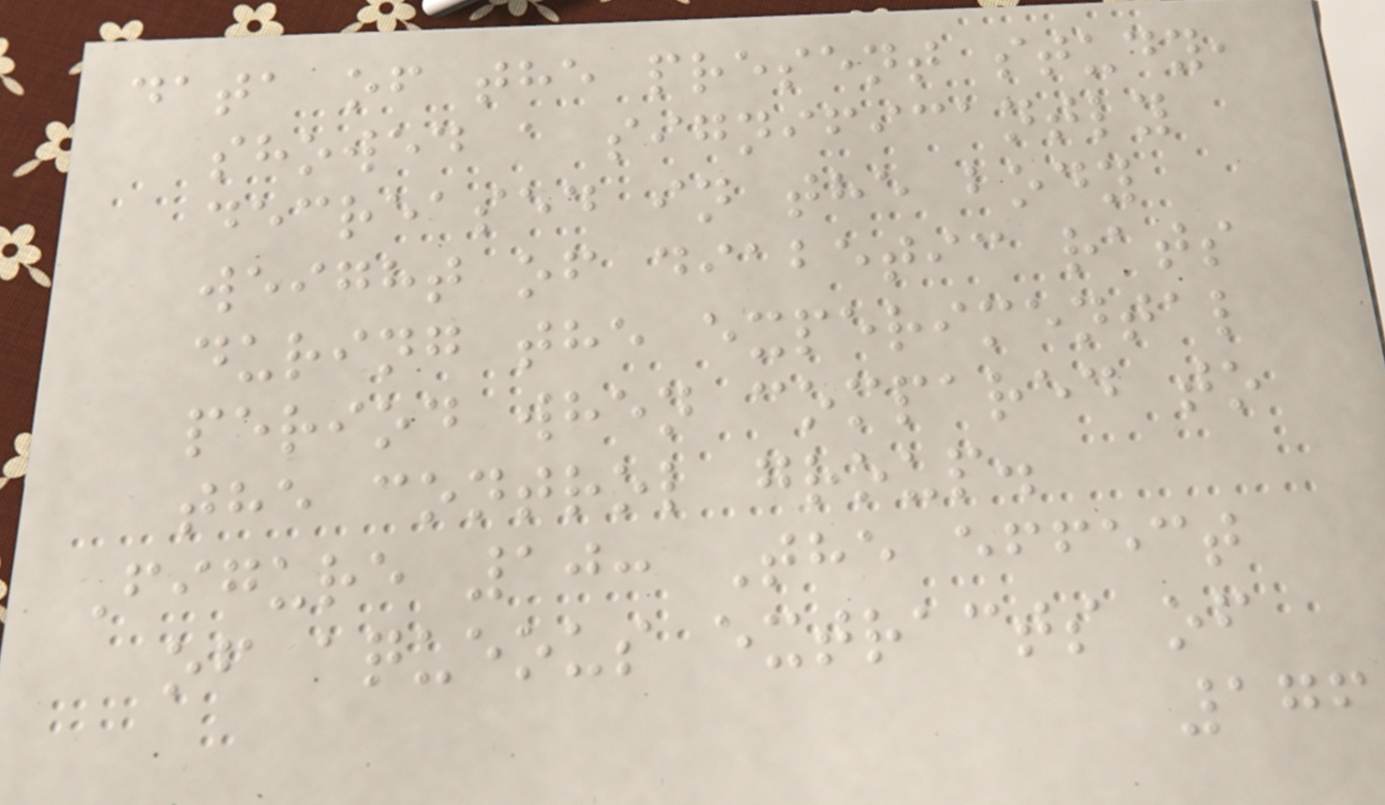data of the present study,
showed a significantly
decreased in the body
weight of diabetic rats
during the experimental
period when compared to
the control group.
Figure 10: The effect
of aqueous extracts of
176
